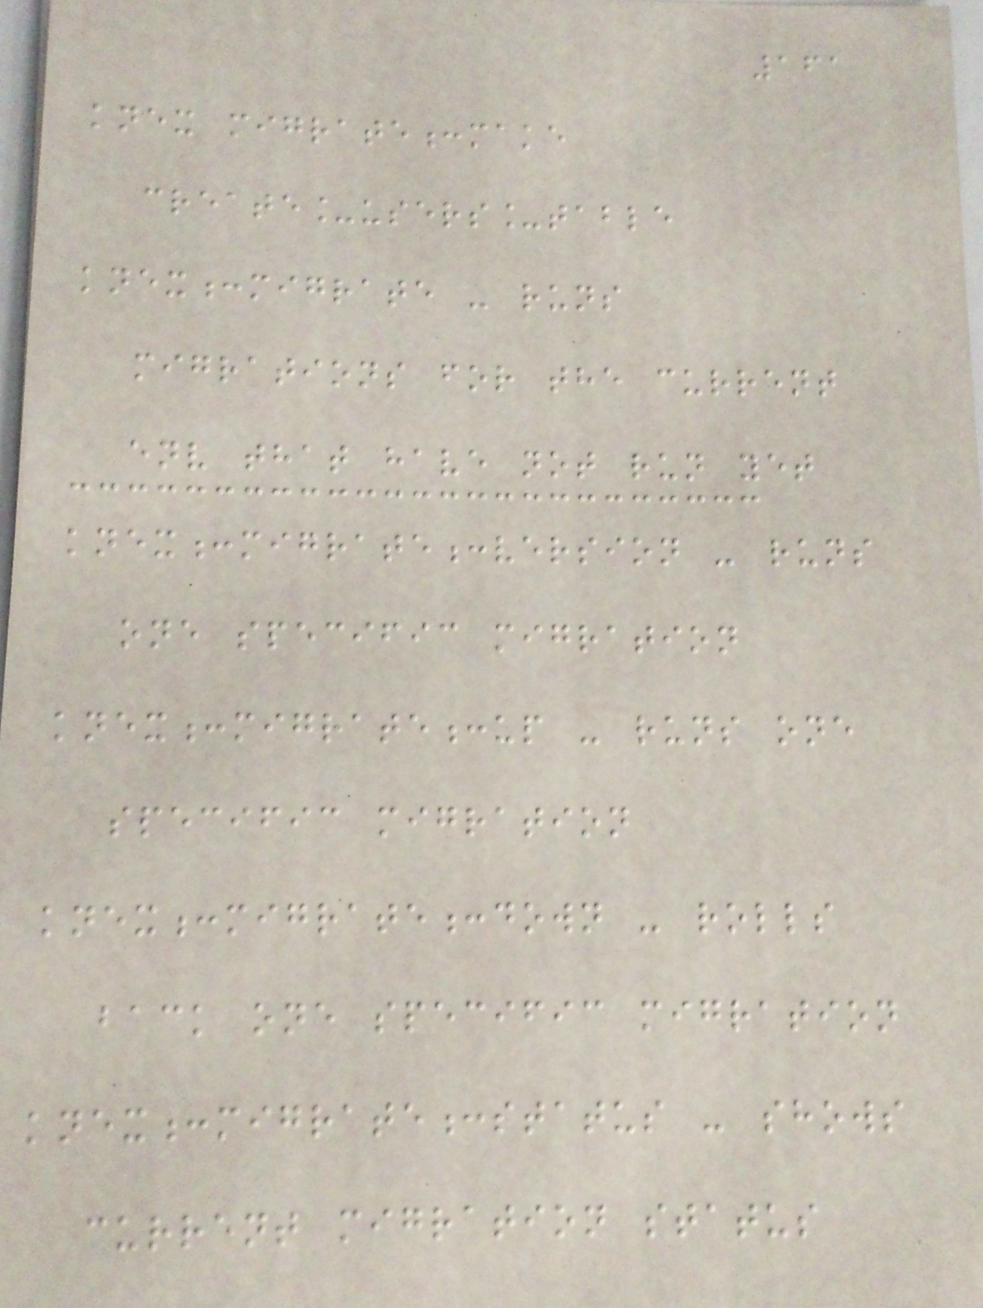161
knex migrate:make
create_users_table
knex:migrate - runs
migrations for the current
env that have not run yet
knex:migrate:version - runs
one specific migration
knex:migrate:up - runs one
specific migration
knex:migrate:down - rolls
back one specific migration
knex:migrate:status - shows
current migration status
